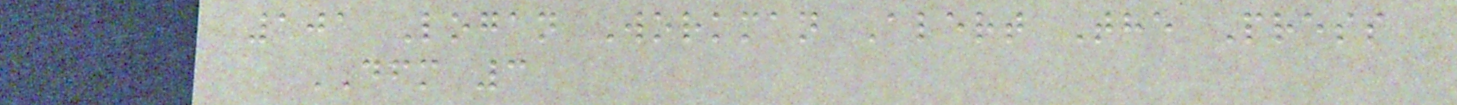101 Logan Workman Alert The Press
DFM 3
